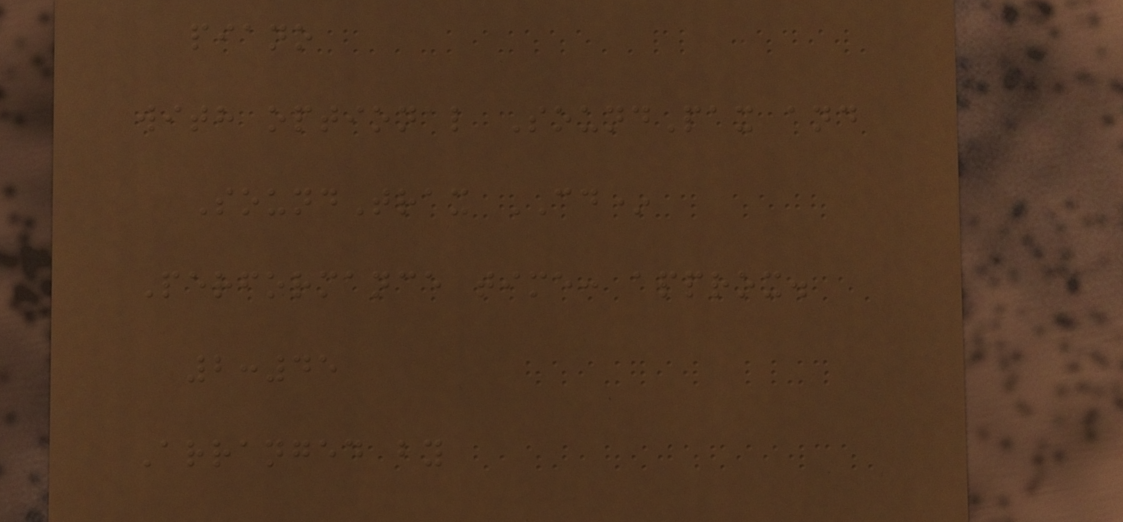piano
with optional SoundPax and
SoundTrax CD*
Performance time: approx.
2:45
Arranged by
